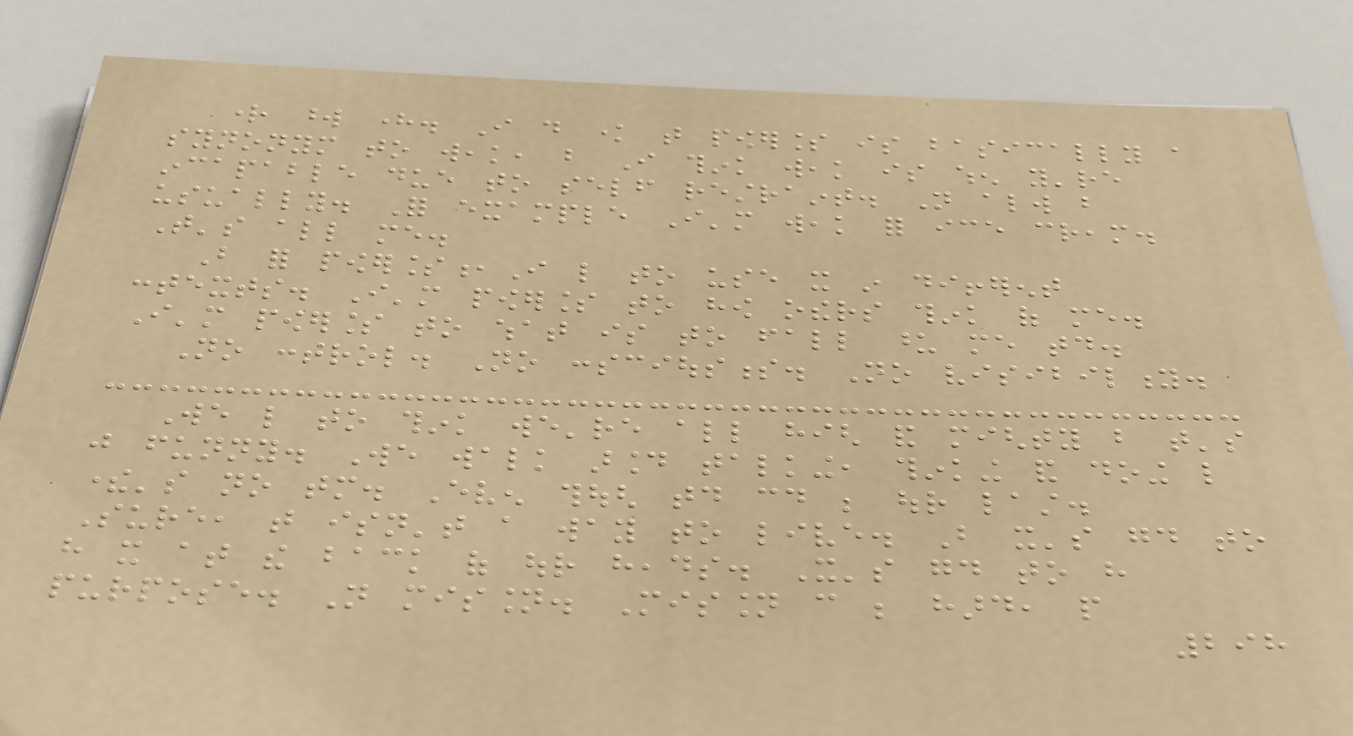right word here. I do know that powerless is basically a
synonym to weak, but I think weak is when you're
incapable due to self restraint. Not always but
usually. For example I'm weak for ice cream.
That's all me.
But for powerless,I like to use it in different
contexts. I'm powerless to how others think of me.
I'm powerless to what is to fall upon me today.
No control. No consciousness. No visibility.
We like to think we're all high and mighty but that's
just funny. We walk around talking, thinking and doing like
there's no tomorrow. Even though today could be our last.
Sure, that isn't a way to live. But it's good to
have it at the back of our heads. It's good to have
purpose. Not mission. Mission can be hard, people
298
